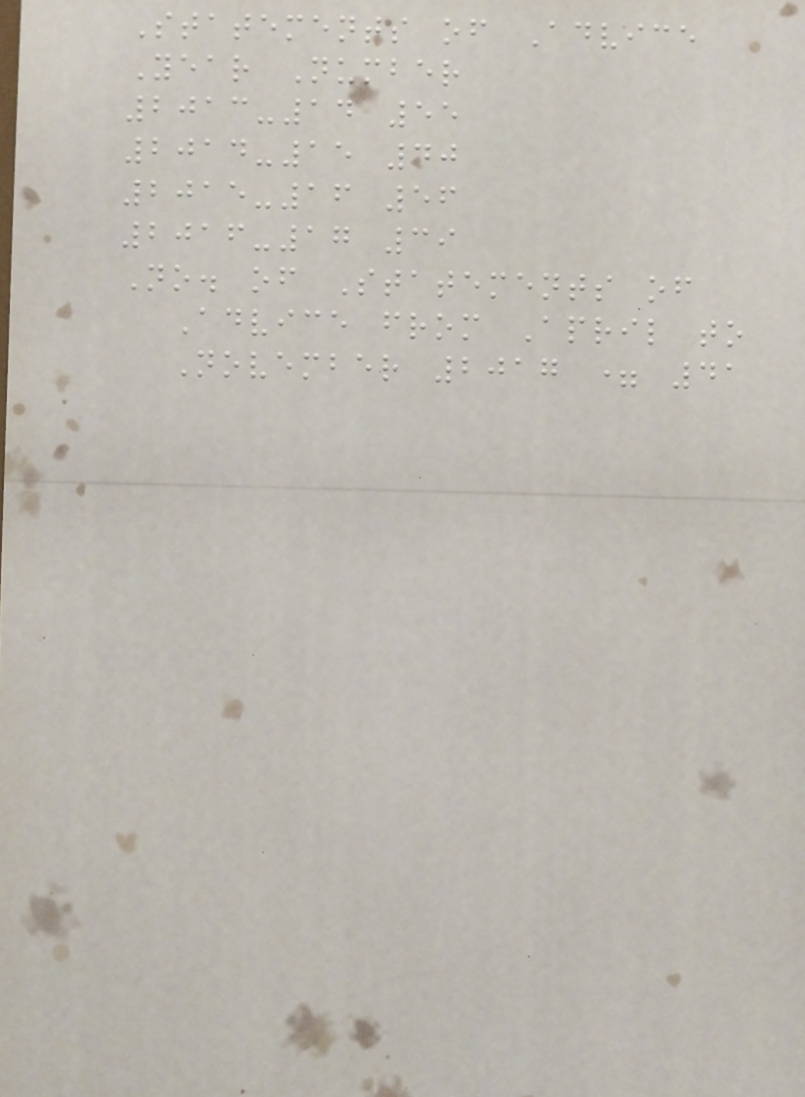Statements of Advice
Year Number
2013-14 55
2014-15 40
2015-16 56
2016-17 39
No. of Statements of
Advice from April to
November 2017 = 41
